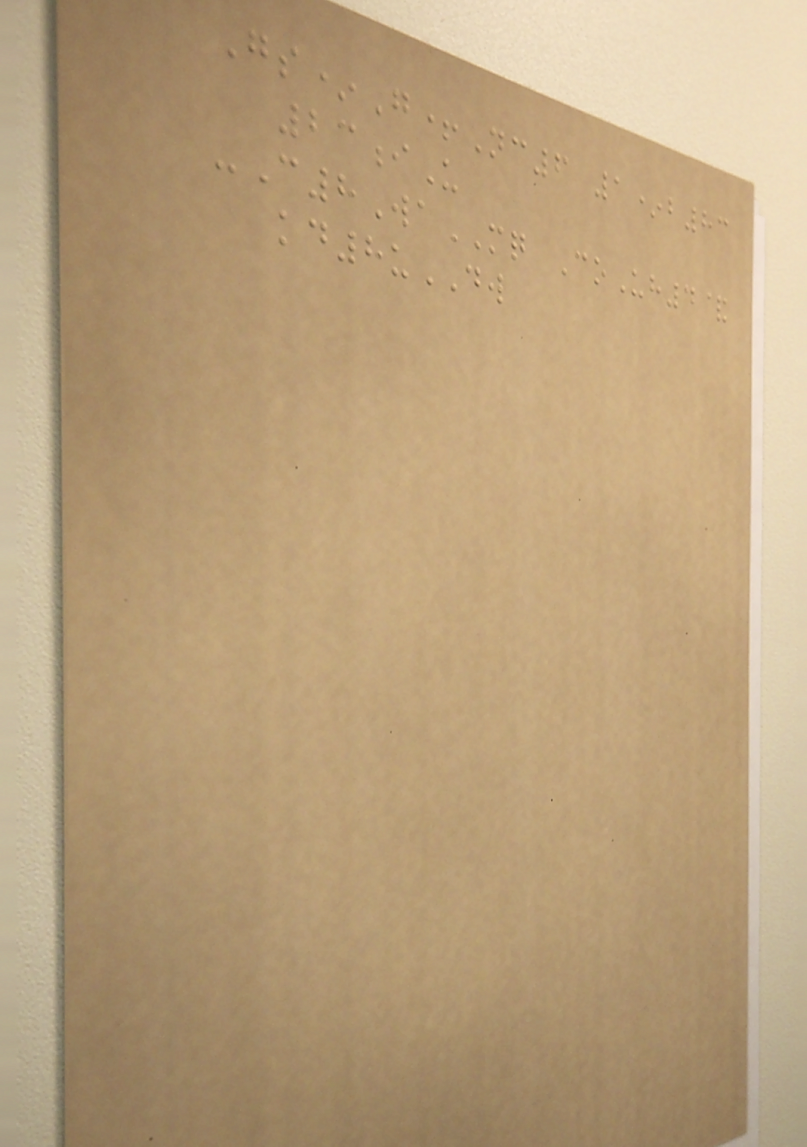Gs*G+Nc6 1*b83
23iU
-C8WaMQ CoUh4&
kd8uDW
